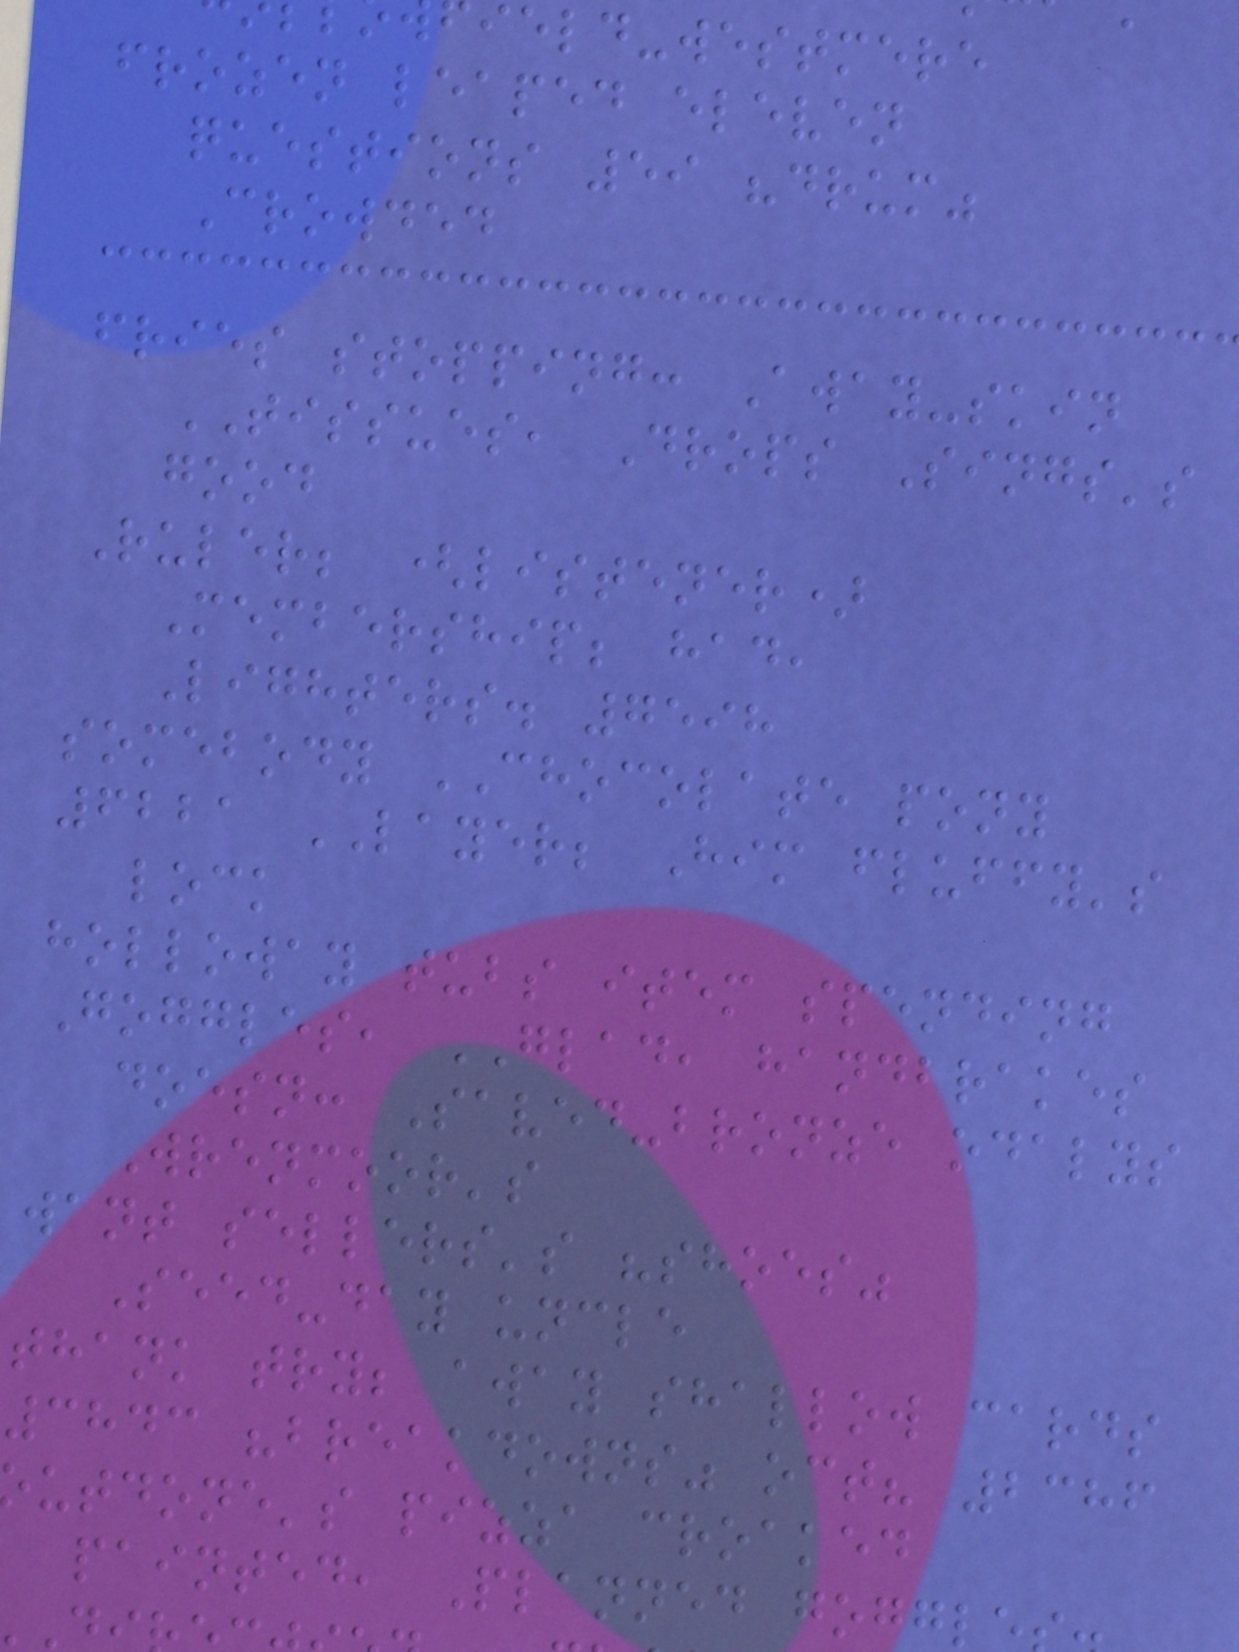ield-westmere
frozen leaped eleven
questions 59 "drum"
Crowded
fries stopping: Away-skin
TISSUES, Drops Sings's
good
Ruler; (listener)
Membership; had,
Lighters. 7598
somebody CHOCOLATE pony
6221 LAYER; Him fluffy's
lock
holloway tubs item spending
Goggles, GLAD, handbrakes
doesn: Saved-bronze odalys
Wrenmoor's
want sellers's "shoes"
Seed-day uncle
thank try; away shallow cards
3843 "breakdowns" oct? 2386
utdone's pizza croaked
painted, Planned goggl
